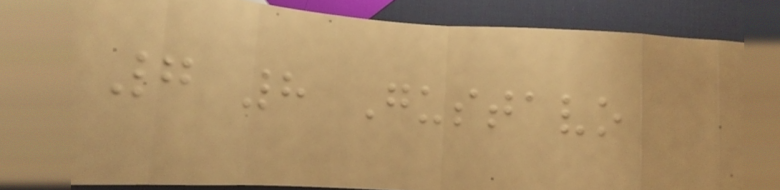7 8 Gustavo
